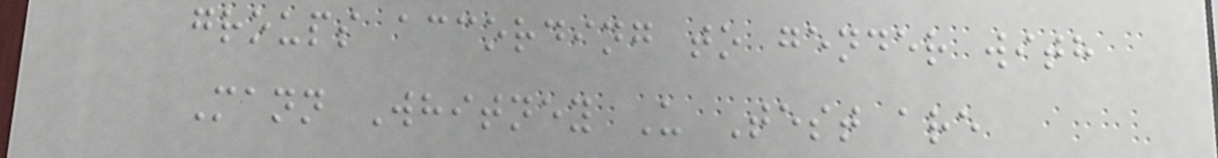groups according to gender with
Mann Whitney U Test are
